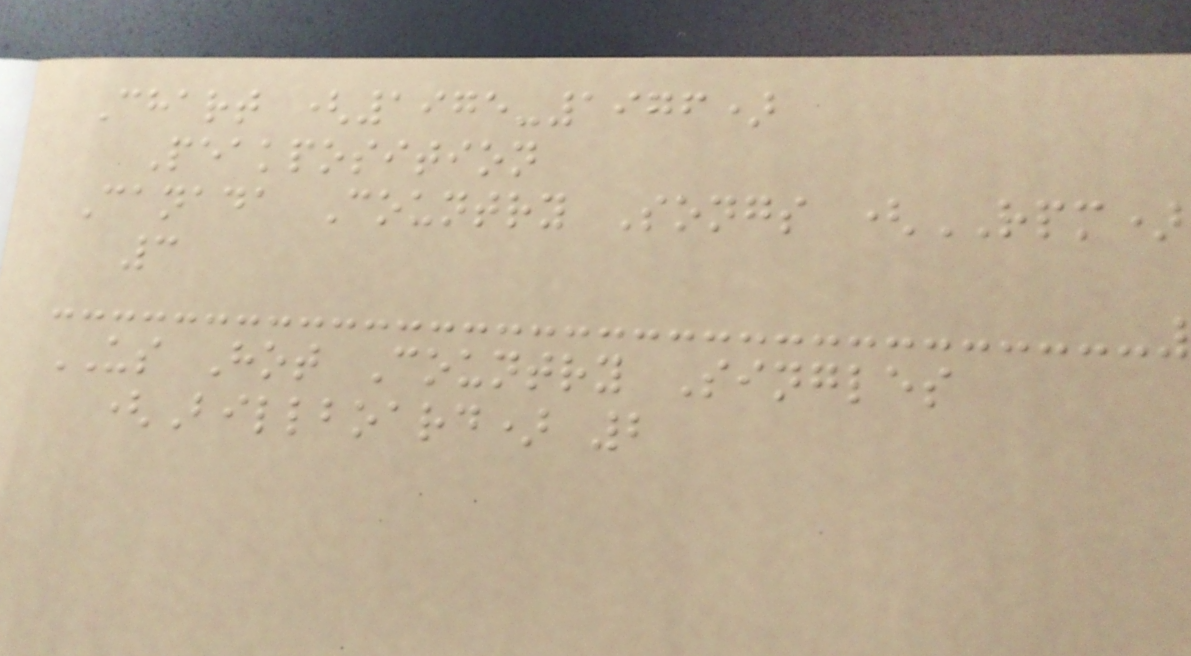Chart (1975-1976)
Peakposition
Canada Country Songs (RPM)
3
US Hot Country Singles
(Billboard) 2
